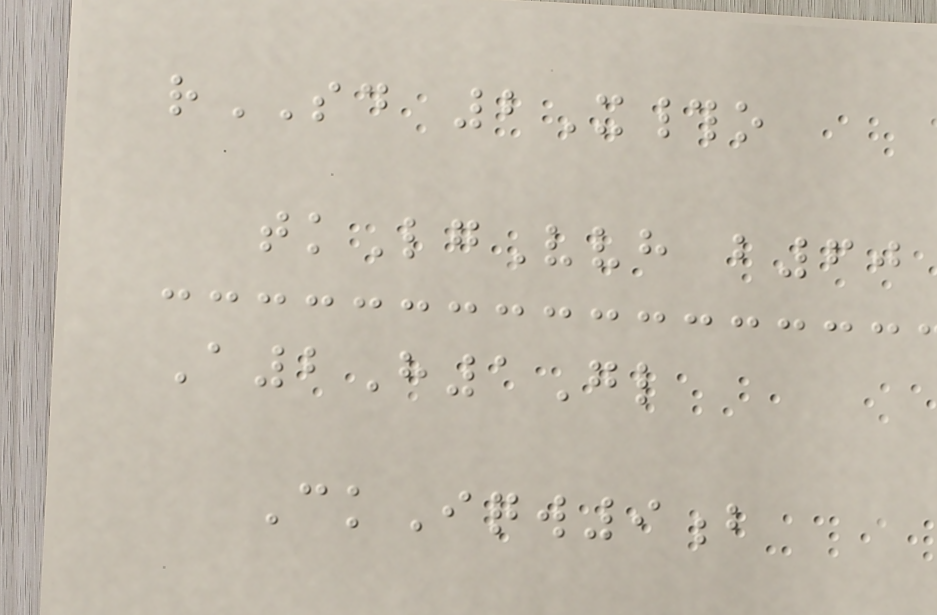rSD 2X#o
tkLgVvh b60
A2H1Gl
CkIqw9b
